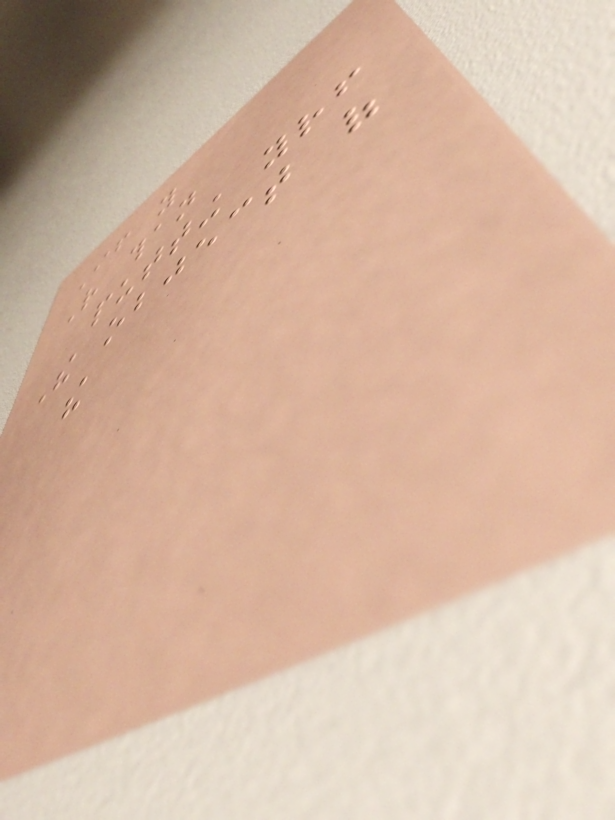If you
Rather than
putting yourself
The object of
the
